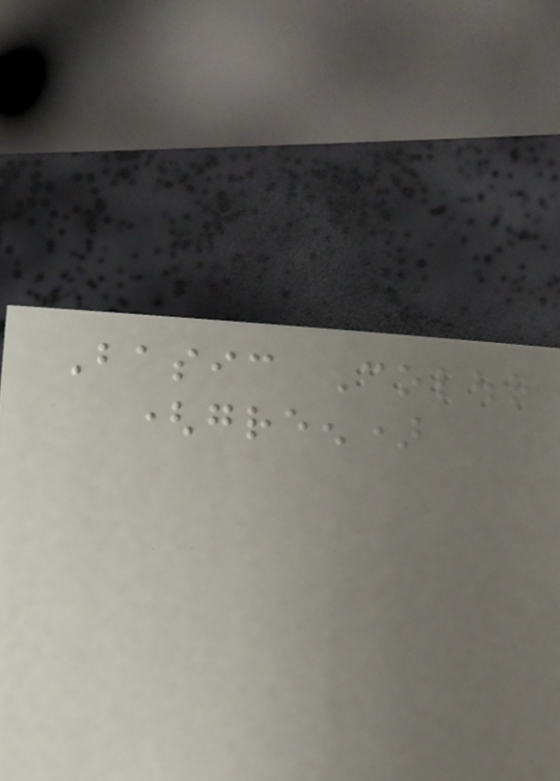Basic Colour
(green)
